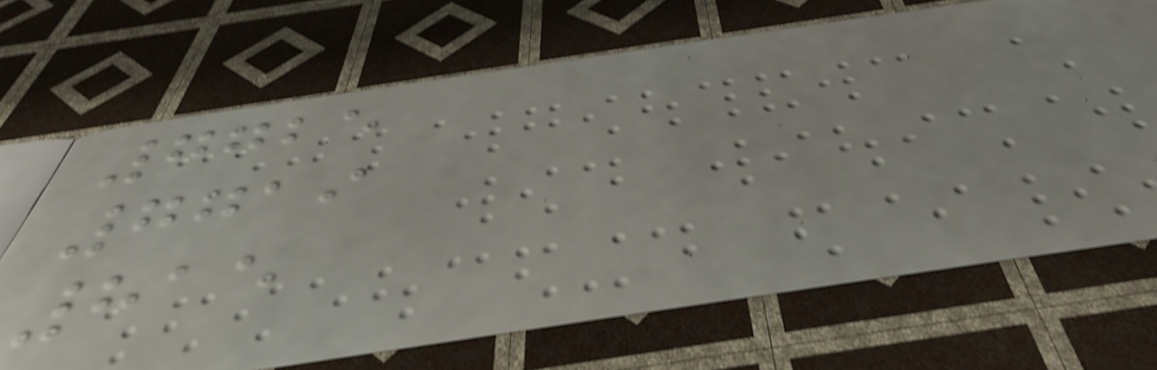7725
7719
815
